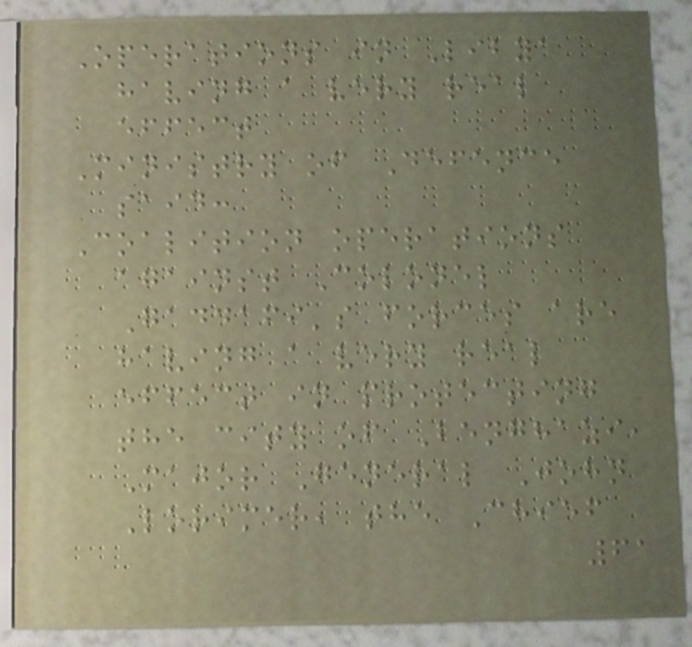Operations in Libya
having a very real
effect
Ministry of Defence
said:
Coalition operations
against Colonel
Gaddafi's forces are
having a very real
effect in protecting
the city of Benghazi,
Major General John
Lorimer, the Chief
61
